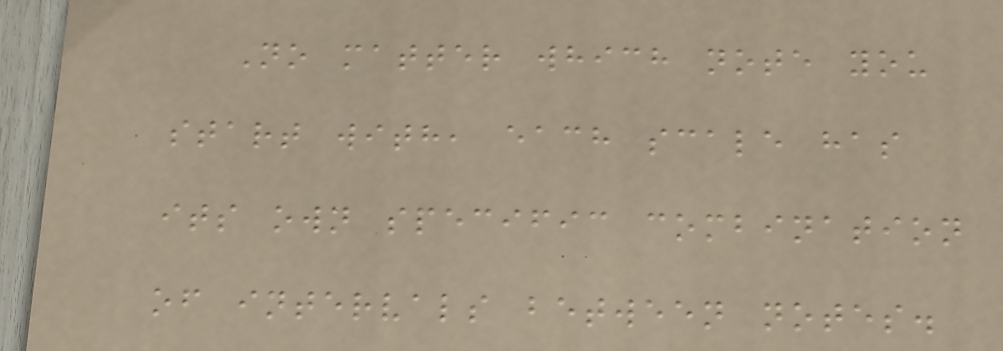No matter which note you
start with, each scale has
its own specific combination
of intervals between notes.
